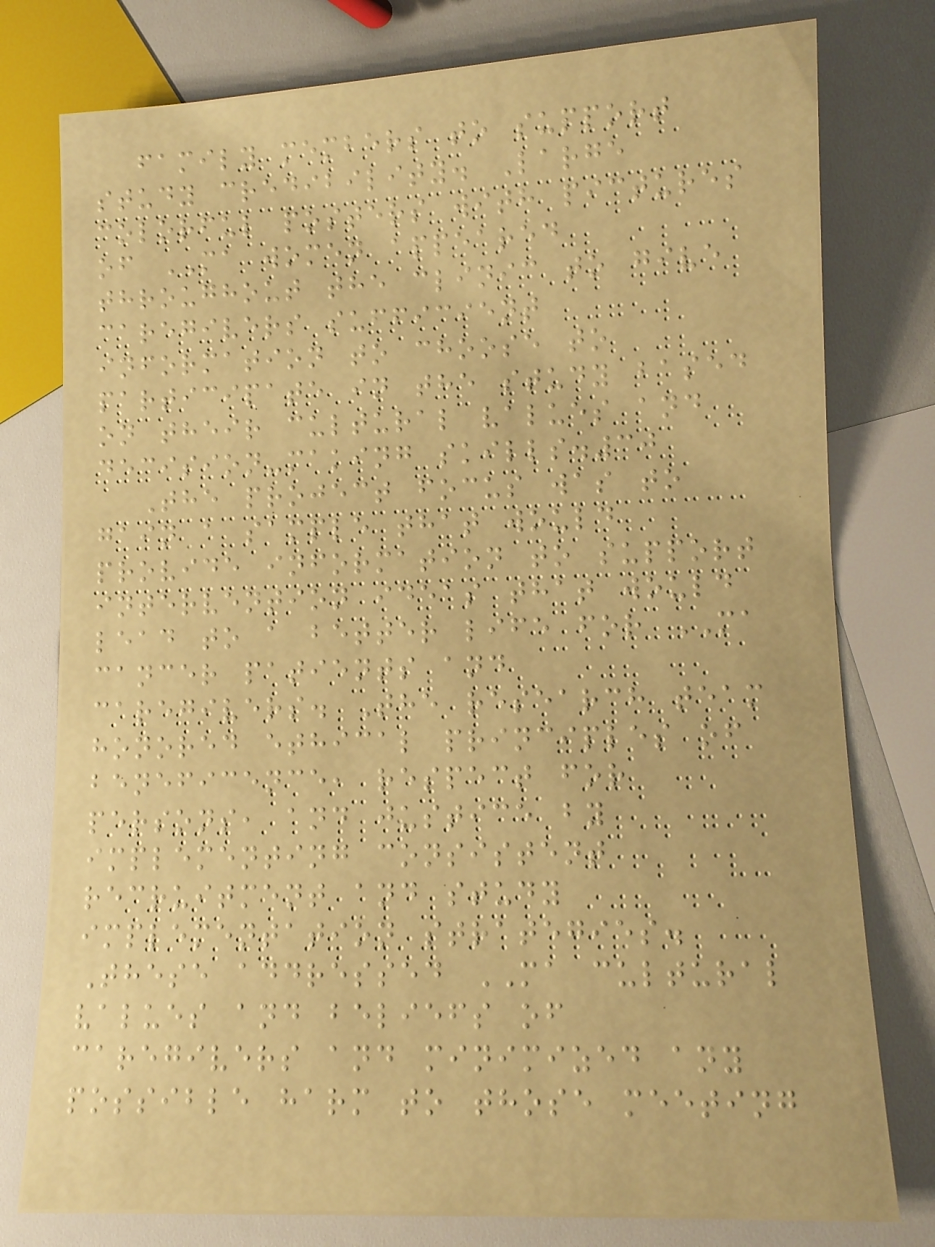family members to support
study credibility. Large
colorful posters with pictures
of MA women appeared
throughout the clinic to give
caregivers sufficient
information to choose to
participate in the study based
on their cultural values and
decision-making skills.30
The project focus was to
gain a sample that would
provide information to support
intervention ideas that would
lead to a better life for MA
cancer patients and
caregivers. The research team
honored ethical principles of
beneficence, respect for
persons, and justice by
implementing consistent
recruitment and study
implementation strategies.
These addressed MA cultural
values and beliefs of
caregivers and minimized any
possible harm to those meeting
